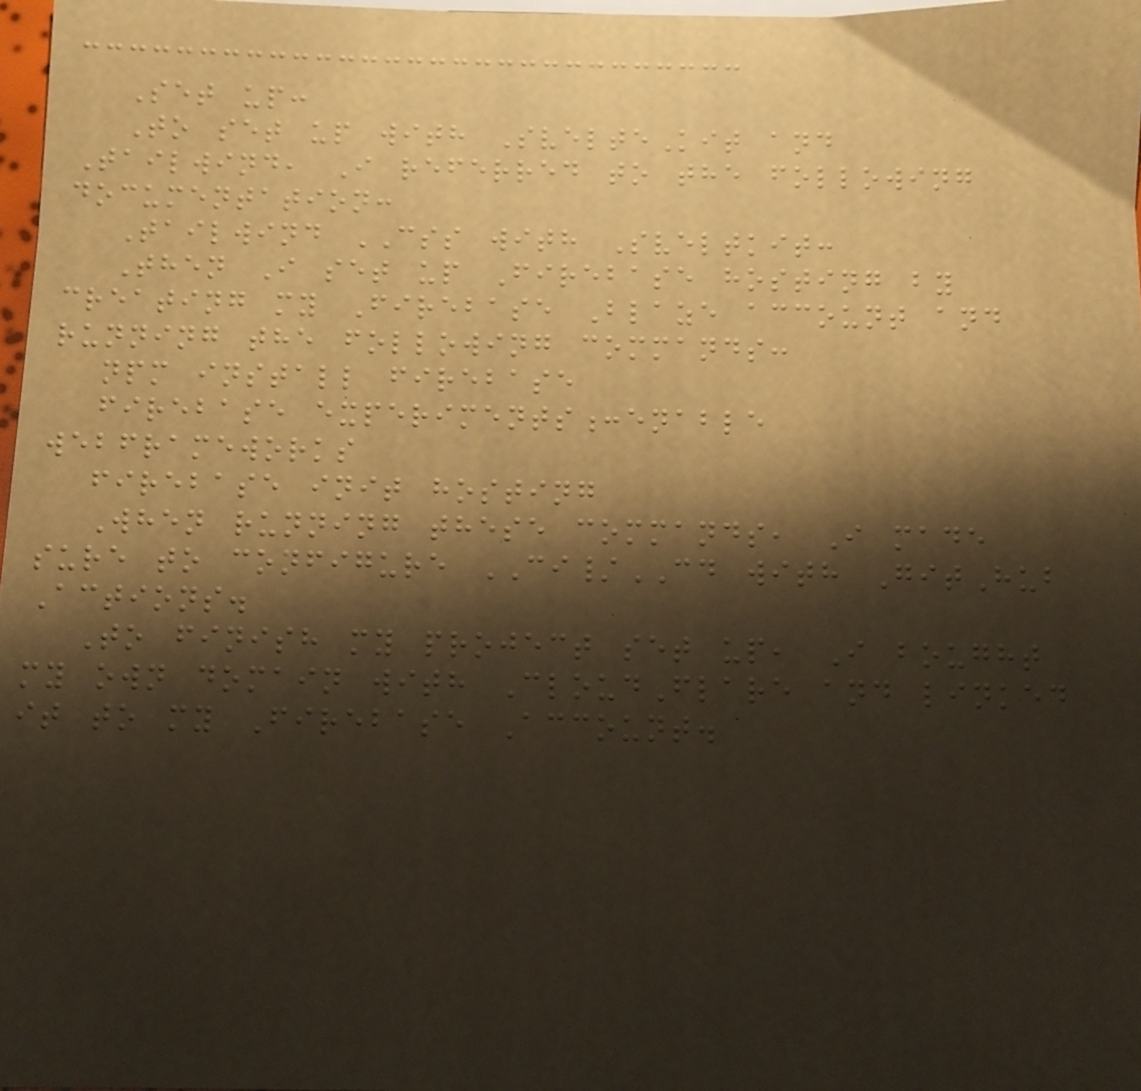Set up:
To set up with SvelteKit and
Tailwind, I referred to the following
documentation:
Tailwind CSS with Sveltkit:
Then I set up Firebase hosting by
creating my Firebase Blaze account and
running the following commands:
npm install firebase
firebase experiments:enable
webframeworks
firebase init hosting
When running these commands, I made
sure to configure CI/CD with GitHub
Actions.
To finish my project set up, I bought
my own domain with CloudFlare and linked
it to my Firebase Account.
